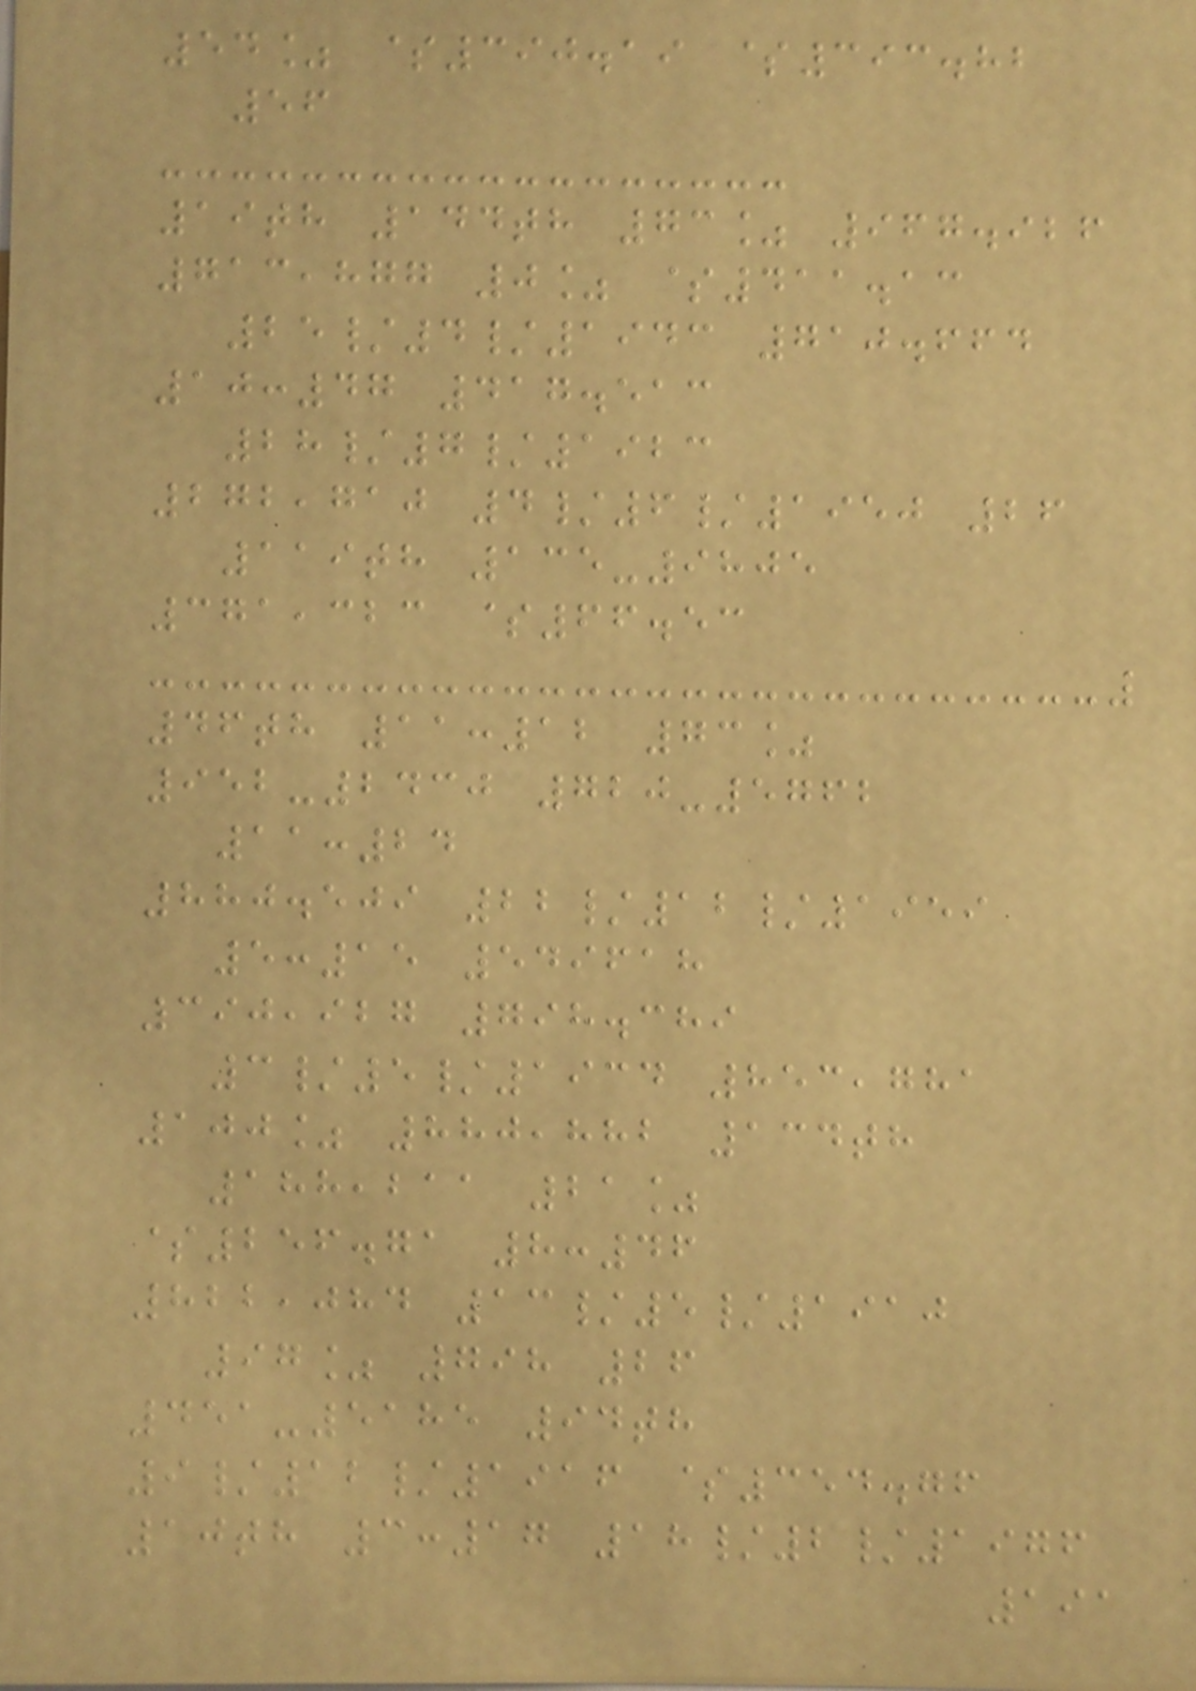54% $390.19 $393.82
56
19th 144th 73% 967.926
713,877 0% $411.13
25/4/1943 710.664
10:47 417.513
28/7/1923
272,710 4/6/1950 26
119th 135-9805
371,323 $66.53
46th 11:12 73%
952-2430 720-5762
11:24
880.509 22/12/1959
5:15 549618
390,927 798.389
3/5/1934 853,781
100% 880,882 134th
188,211 21%
$256.71 8:46
822,084 13/5/1910
97% 798 26
451-5185 94th
9/12/1916 $354.76
10th 3:17 18/2/1976
191
